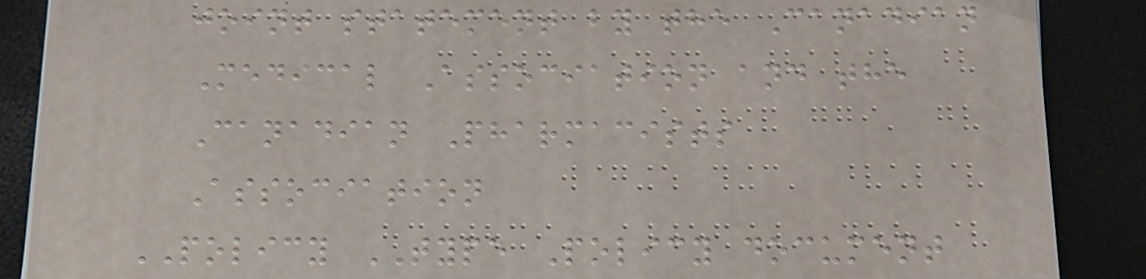joint statement by the Canadian
Medical Association and the
Canadian Pharmacists
Association
POLICY TYPE Policy document
